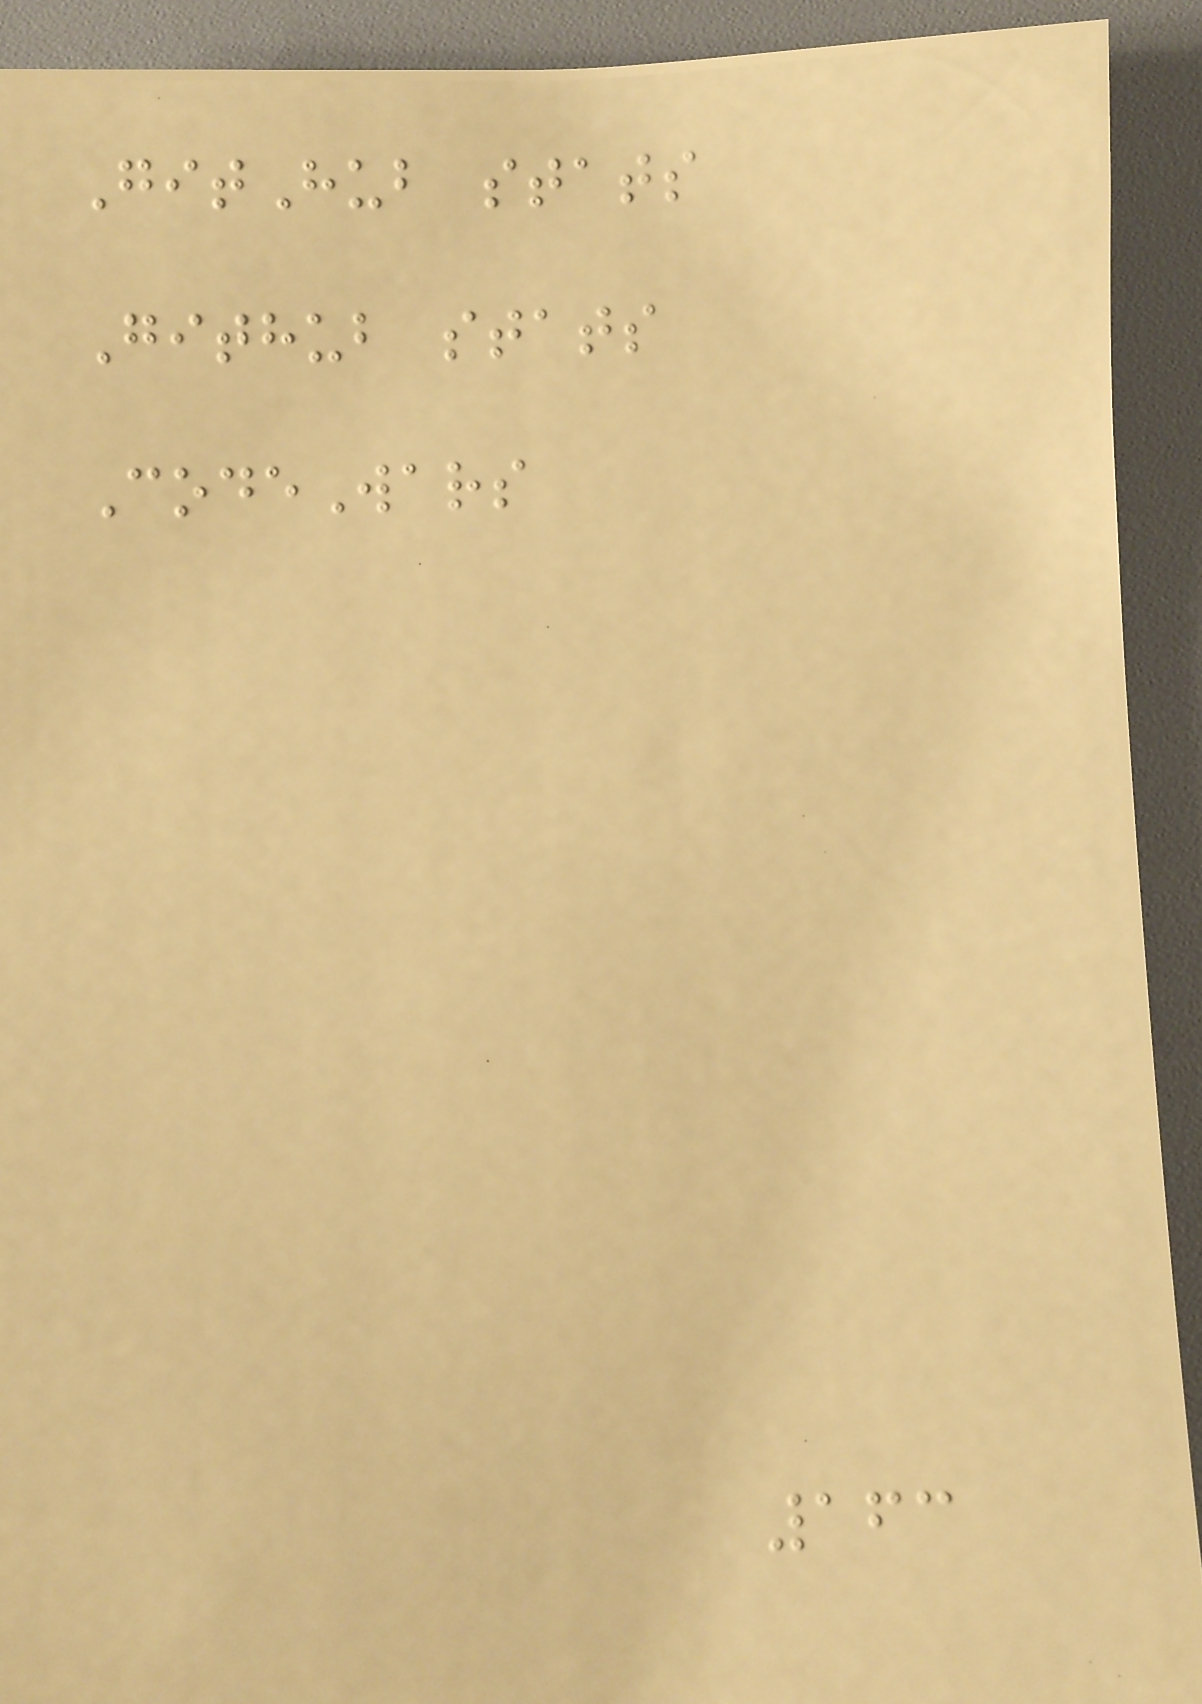GitHub stats
Github stats
CodeWars
163
